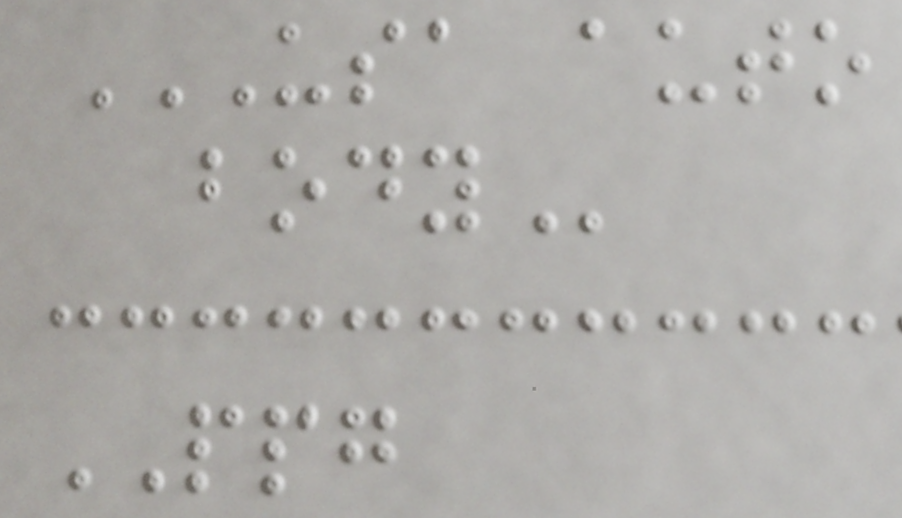USA AUTO
BODY
PPG
